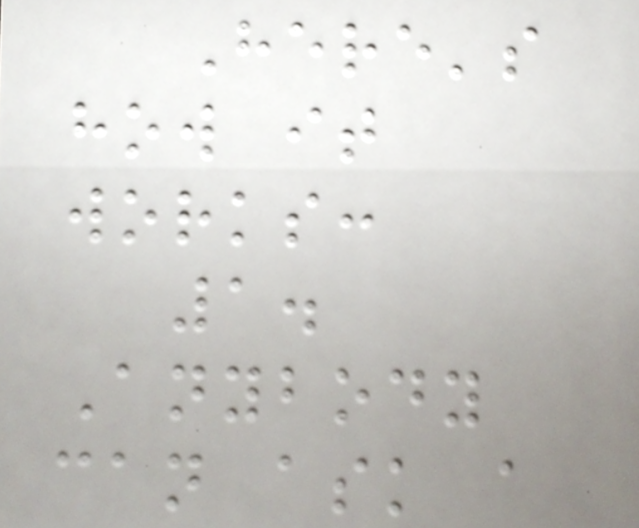Here's
how it
works:
1.
Anybody
can ask a
